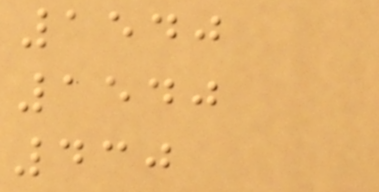1540
1540
430
